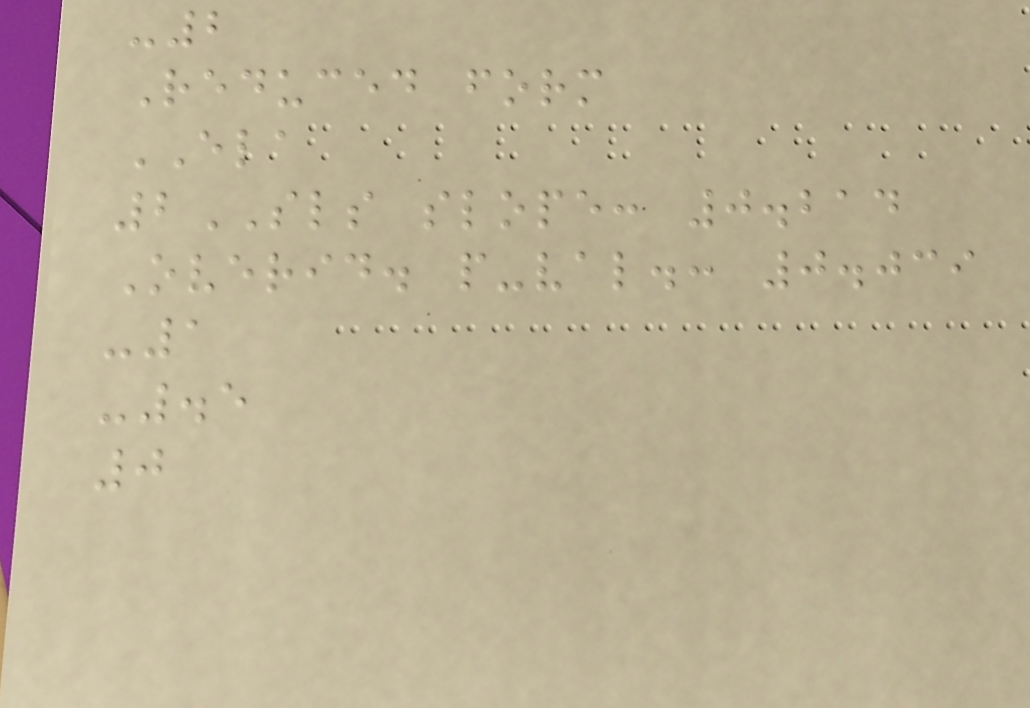-2
Reduced form
ELA
2SLS slope: 0.214
Overid. p-val.: 0.039
-1
-.5
0
